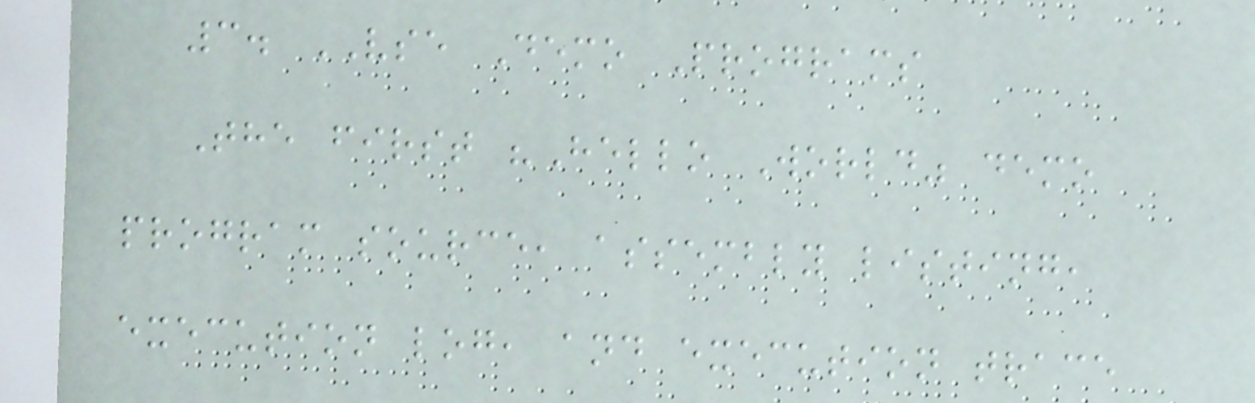3. VSE Demo Programs
The first "Hello World" demo
program source, assembly listing,
execution log, and execution trace
